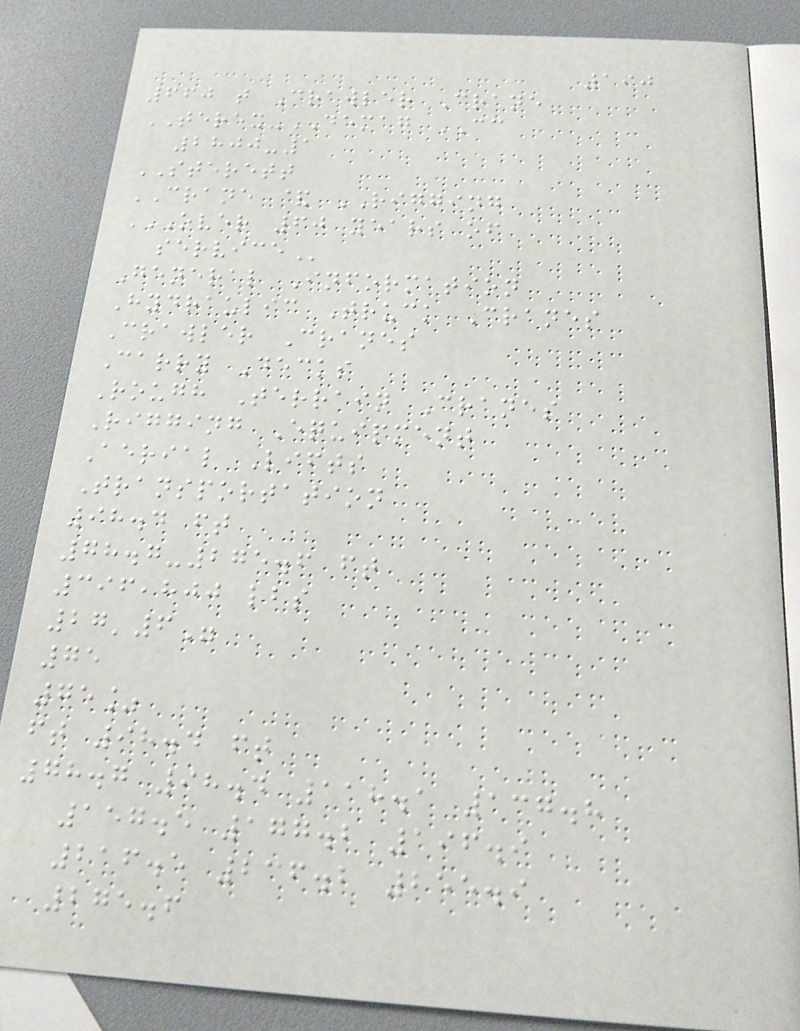190
660 t Crawler Crane
TEREX-DEMAG CC
2800-1
STERETT
CRANE & RIGGING
OVER 60 YEARS OF
SERVICE
General Information
Hydraulic Truck Cranes
Crawler Cranes
Carry Decks
Rough Terrain Cranes
Rigging Equipment
Aerial Lifts
Transportation
98.4 ft
78.7-275.6 ft
396,800 lbs
27'6"
75
75%
ft 98.4 ft
78.7 98.4 118.1 137.8
157.5 177.2 196.9
216.5 236.2 255.9
275.6
